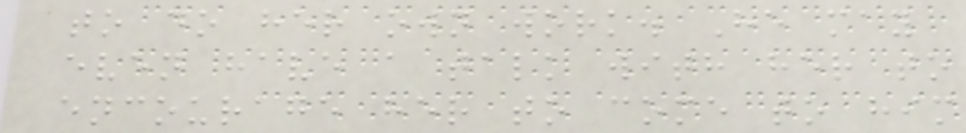to do her own work. He may
even have a talk with her to
encourage her to come to him
